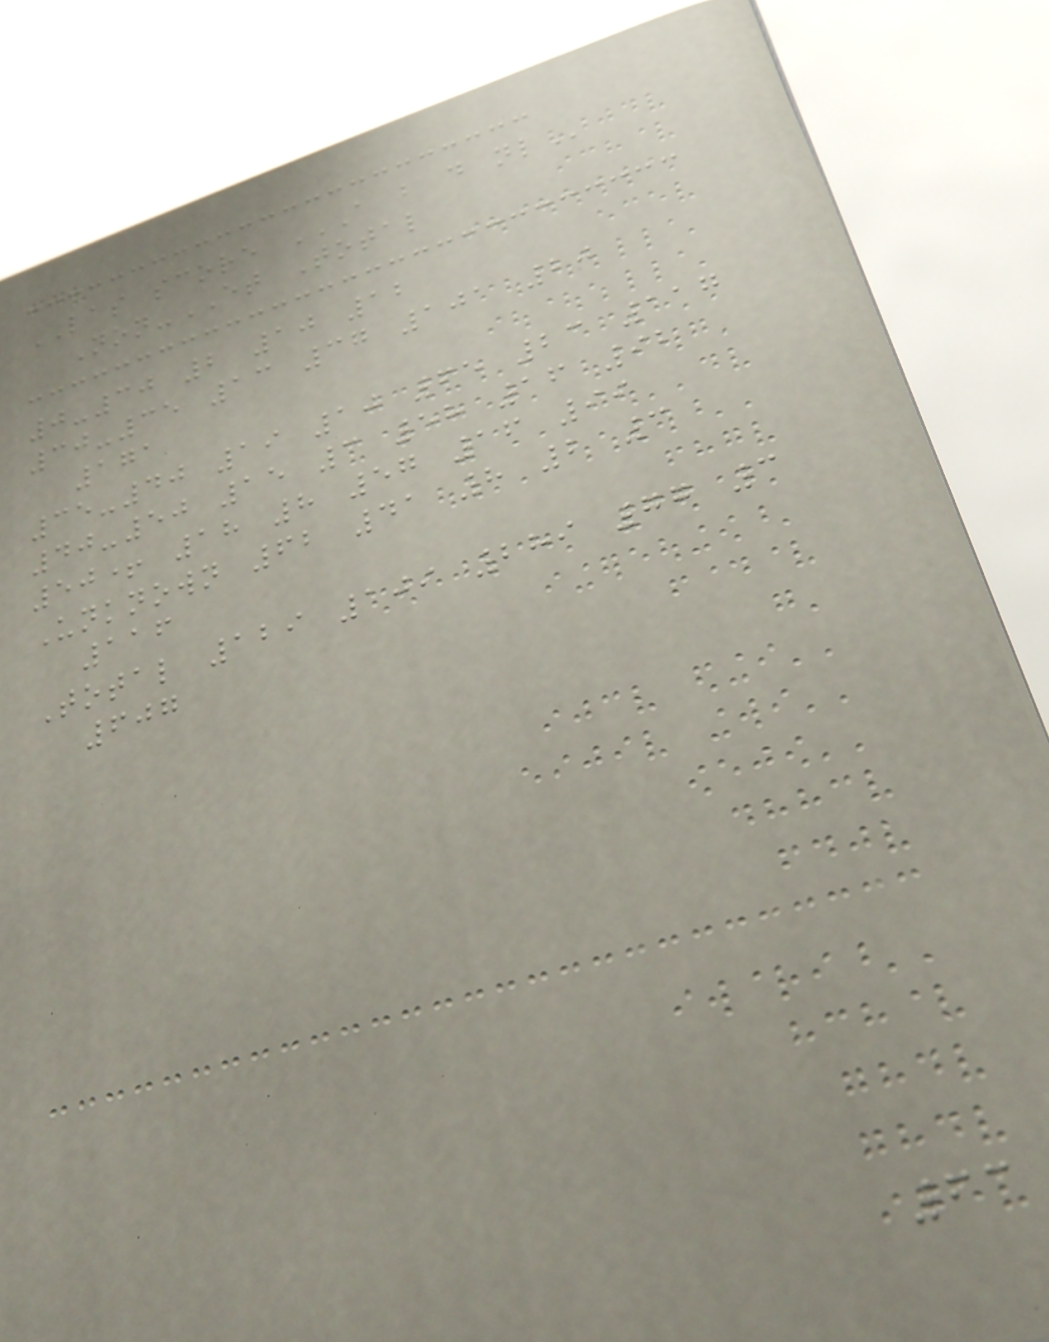LAS score A B D NL
Non-ET Total
0-30 2 10 12
30-35 13 37 101 20
171
35-40 19 10 65 23 117
40-50 15 3 58 16 92
50+ 18 8 57 16 99
Unknown 62 41 8 2 3
116
Total 129 109 289 77 3
607
63
